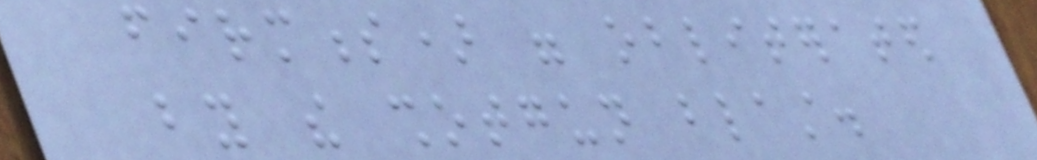firmness) were obliterated
by the shotgun blast.
